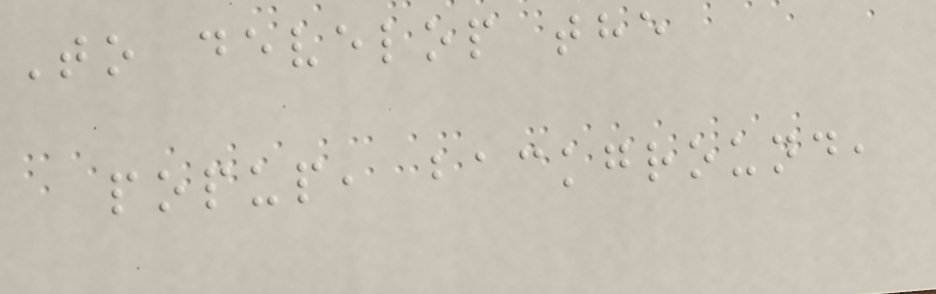To develop the
popup, background,
